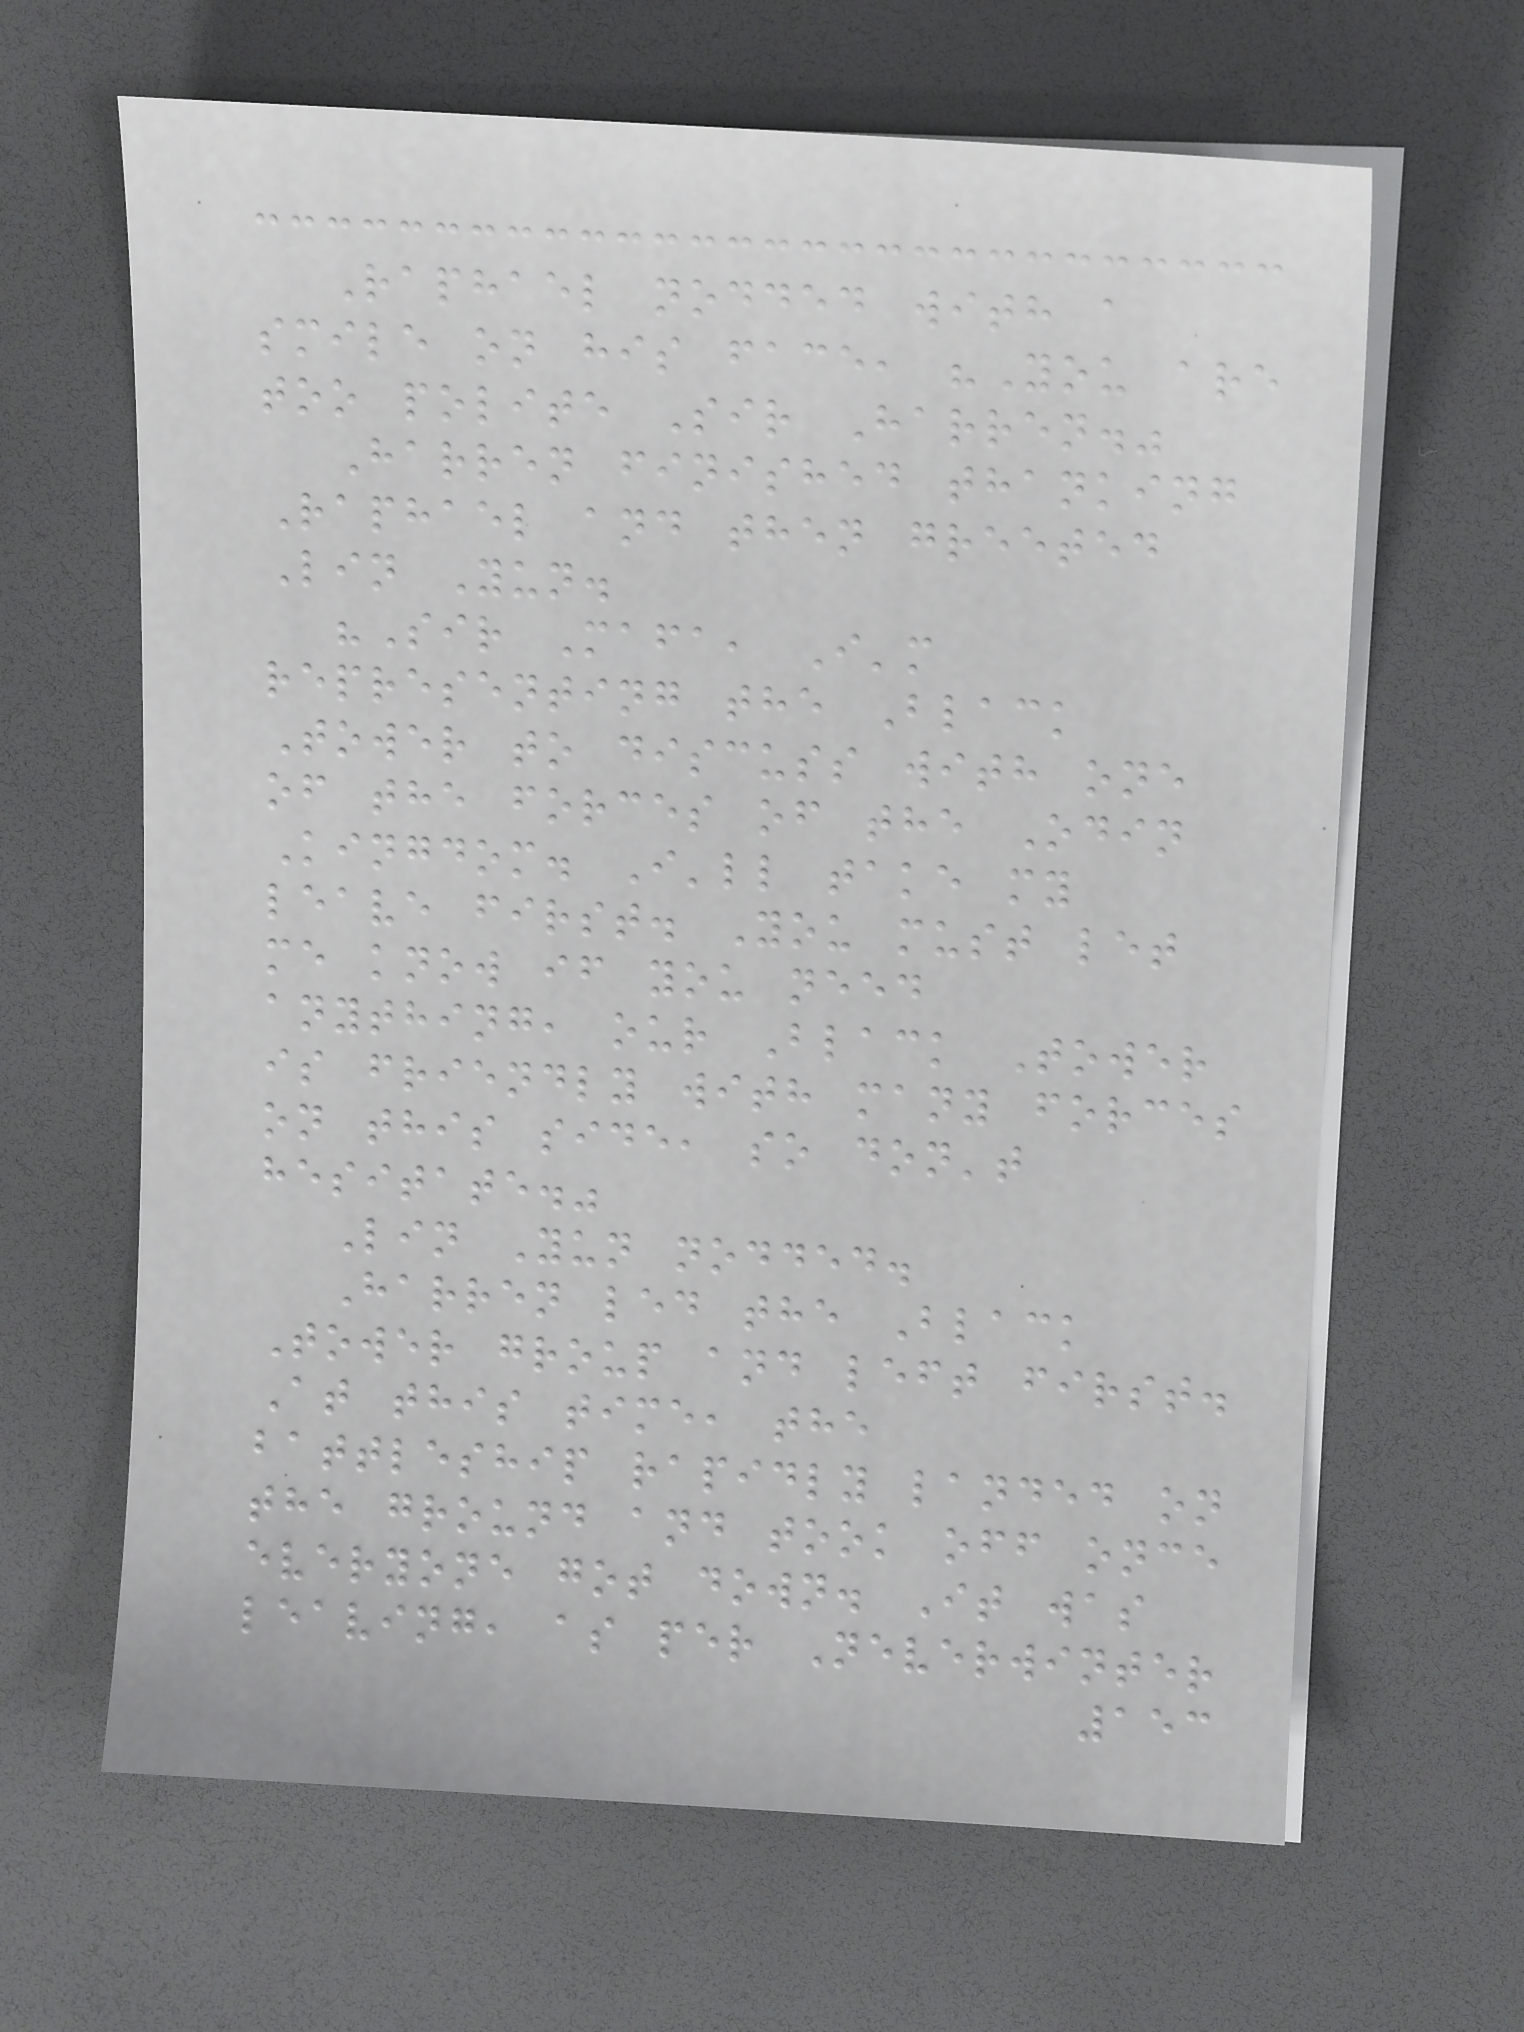Raphael nodded with a
smile on his face, "You are
too polite Sir Harren."
Harren finished thanking
Raphael and then greeted
Lin Yun.
"Sir Mafa, I'm
representing the Black
Tower to discuss with one
of the forces of the Odin
Kingdom. I'll take my
leave first. You must let
me know if you need
anything, our Black Tower
is friendly with many forces
on this side, so don't
hesitate."
Lin Yun nodded.
Harren led the Black
Tower group and left first.
At this time, the
battleship rapidly landed on
the ground and took off once
everyone got down. It was
leaving, as per Neverwinter
153
